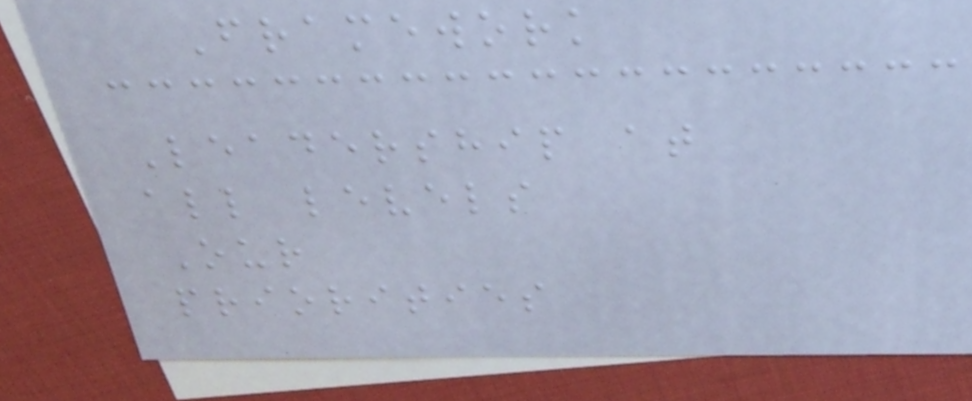Framework
Leadership at
all levels
Our
priorities
